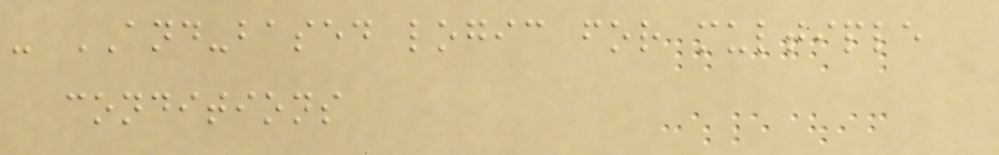- AND-based logic for multiple
conditions
